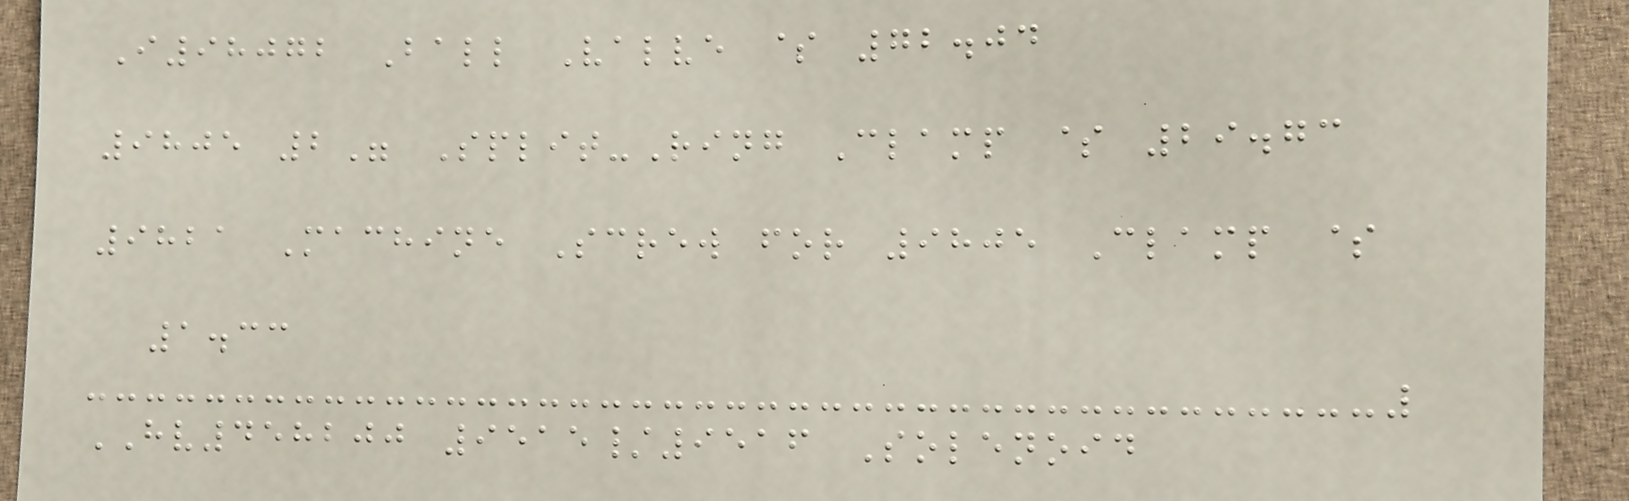I98072 Ball Valve $ 72.04
9805 2" Split-Ring Clamp $ 29.73
9821 Machine Screw for 9805 Clamp $
1.33
HV458200 9515/9516 Solenoid
